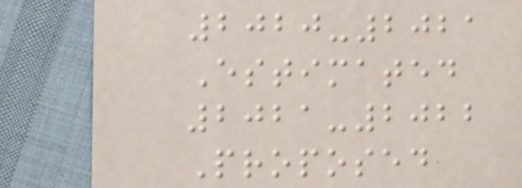2020-2021
Estimated
2021-2022
Proposed
